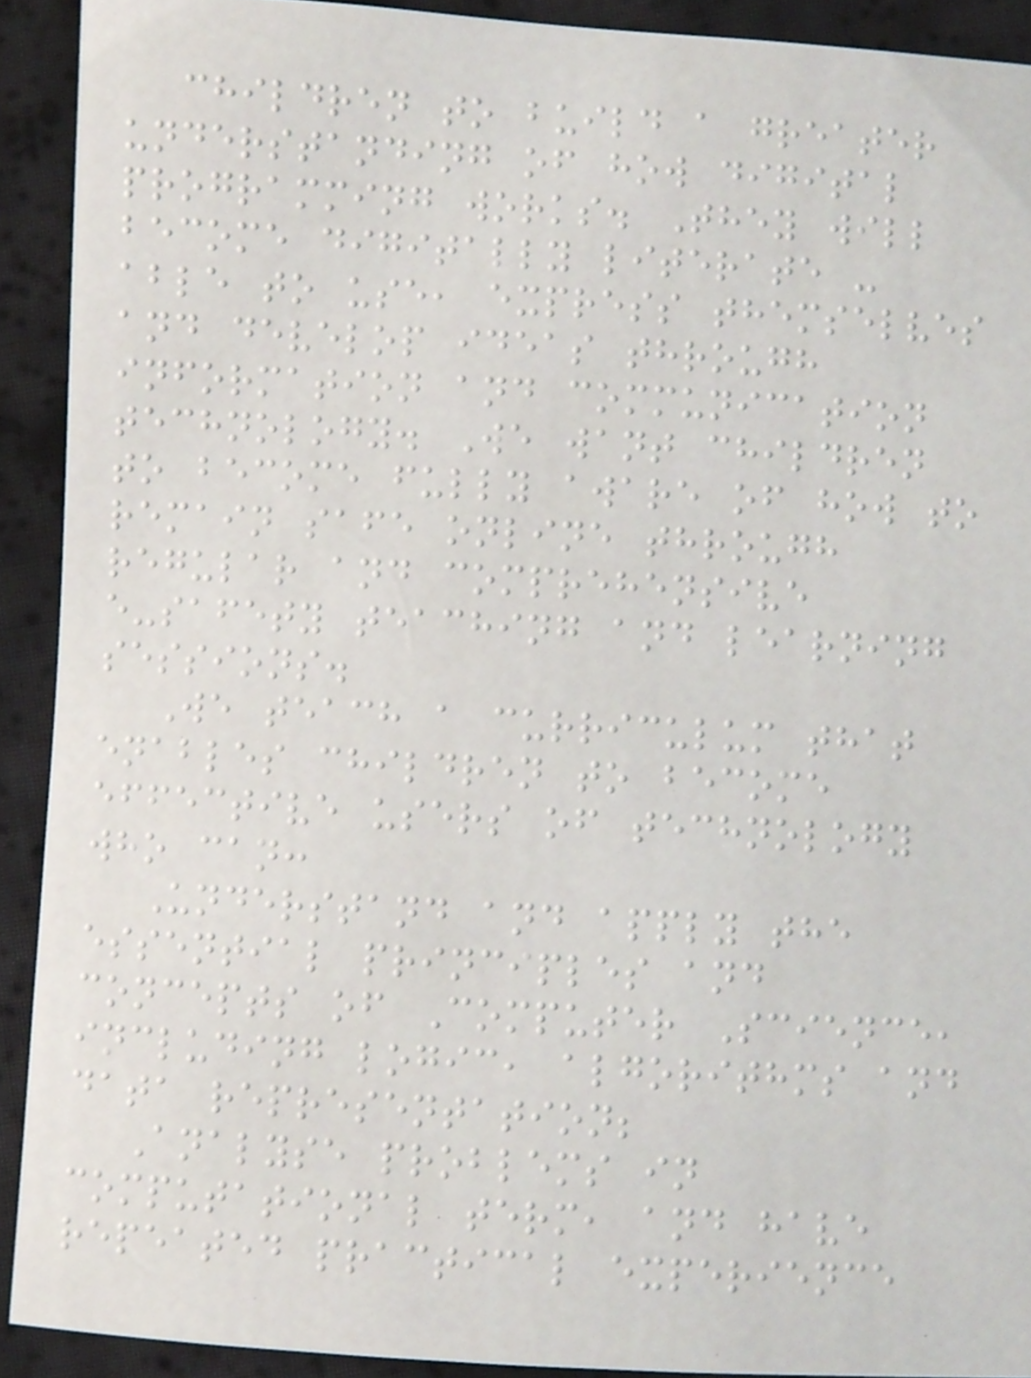children to build a greater
understanding of how digital
programming works. They will
become digitally literate -
able to use, express themselves
and develop ideas through
information and communication
technology. We want children
to become fully aware of how to
remain safe online through
regular and comprehensive
e-safety teaching and learning
sessions.
We teach a curriculum that
enables children to become
effective users of technology
who can:
Understand and apply the
essential principles and
concepts of Computer Science,
including logic, algorithms and
data representation;
Analyse problems in
computational term, and have
repeated practical experience
